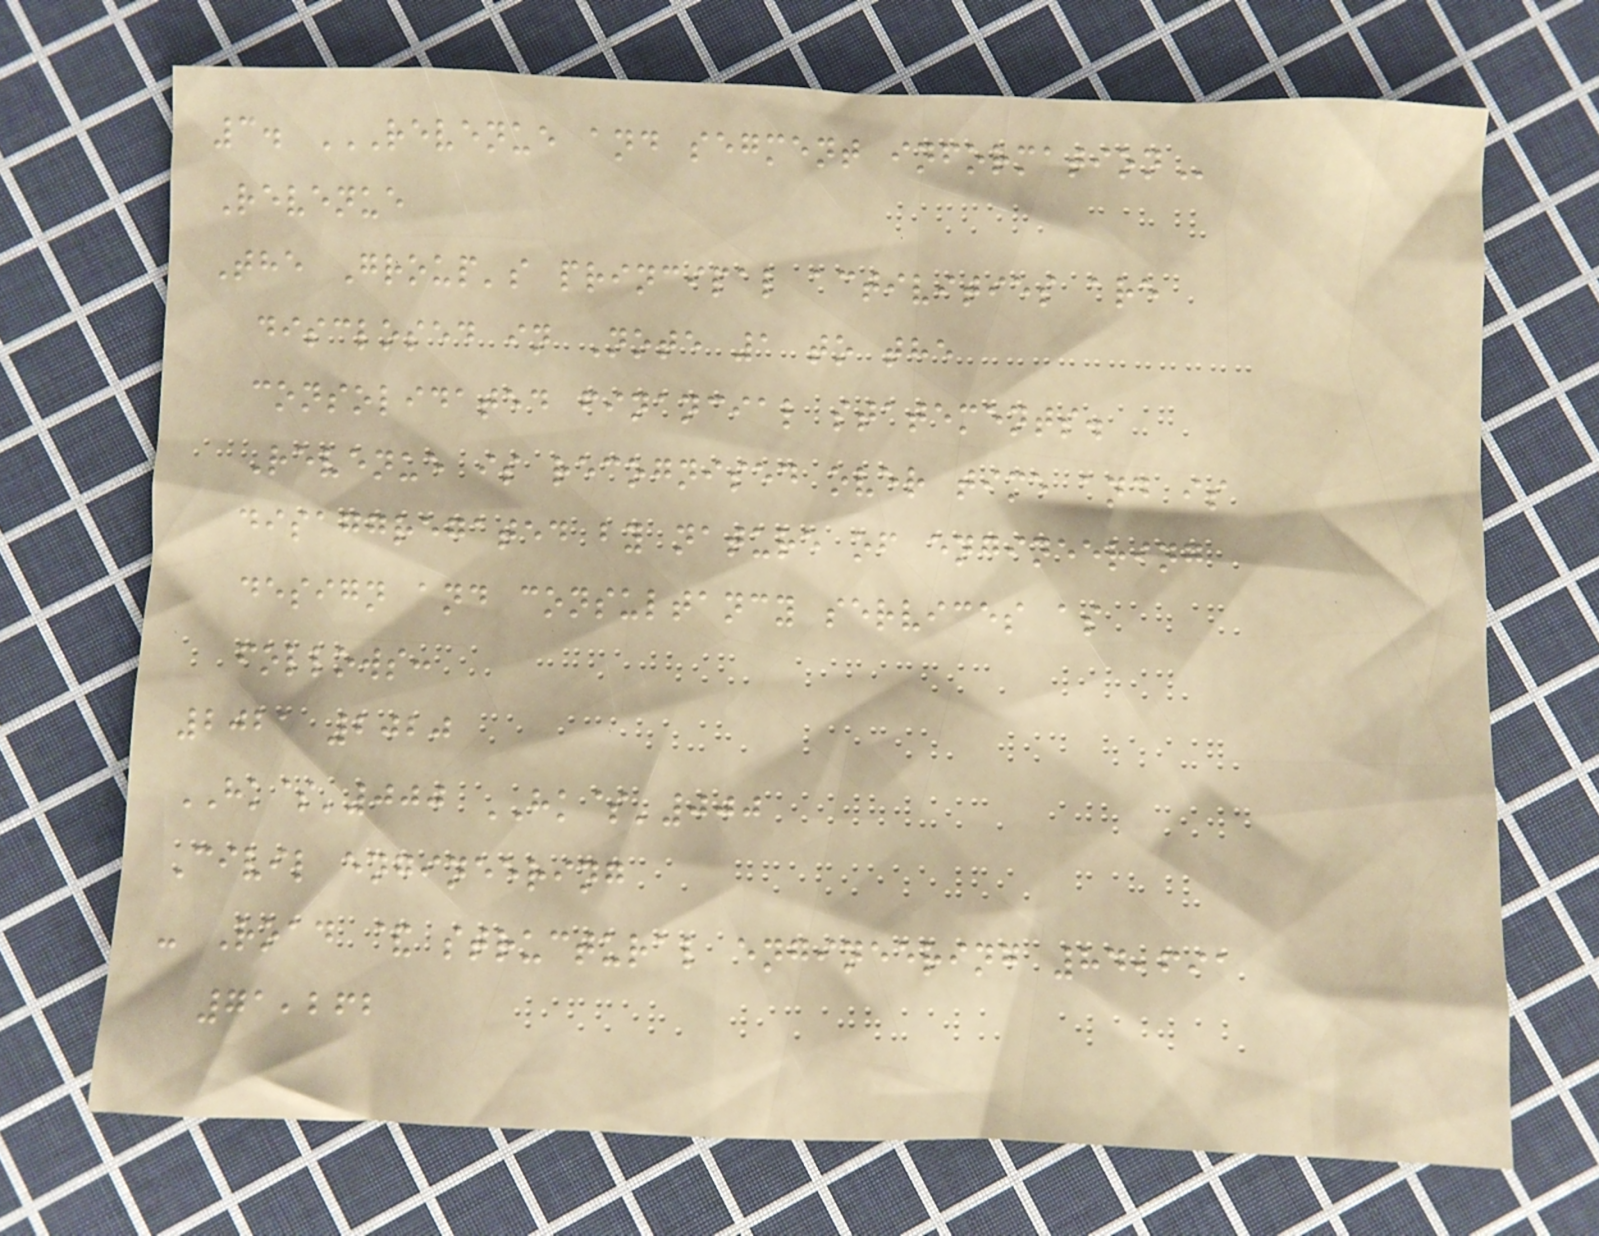3. REVENUE AND SEGMENT INFORMATION
Revenue
The Group's principal activities are
disclosed in Note 1 to the
consolidated financial statements.
Revenue is recognised over time and is
disaggregated by nature of engineering
design and consultancy services as
follows:
2021 2020
HK$'000 HK$'000
Civil engineering
- Road & structural engineering 84,691
71,262
